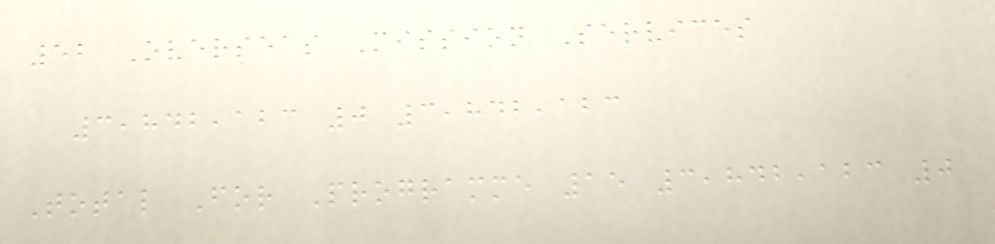52 Overseas Mission Services
3,842,123 0 3,842,123
Total For Programme 15 3,842,123 0
